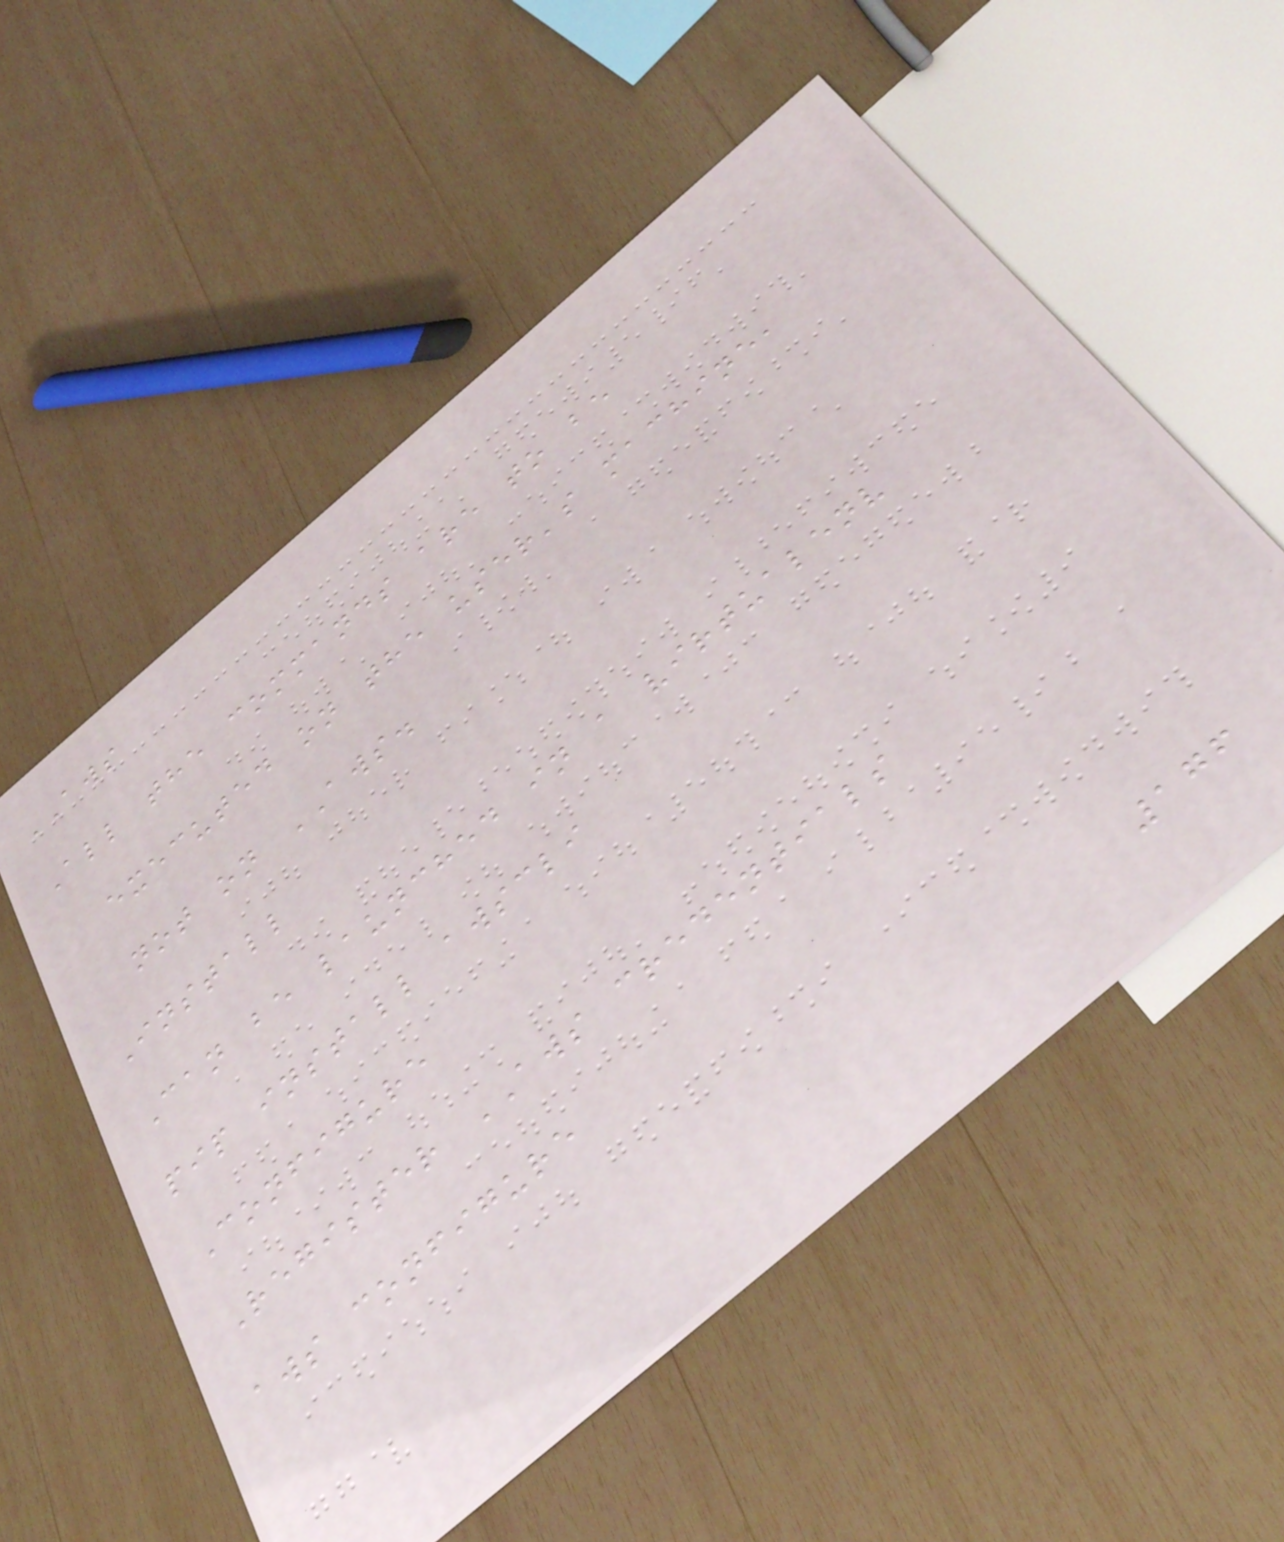AWS
All the commands are to be
executed on the user's machine,
not on AWS.
Install
Can be launched in a virtualenv
pip install awscli
Configure
Register AWS credentials
aws configure
176
